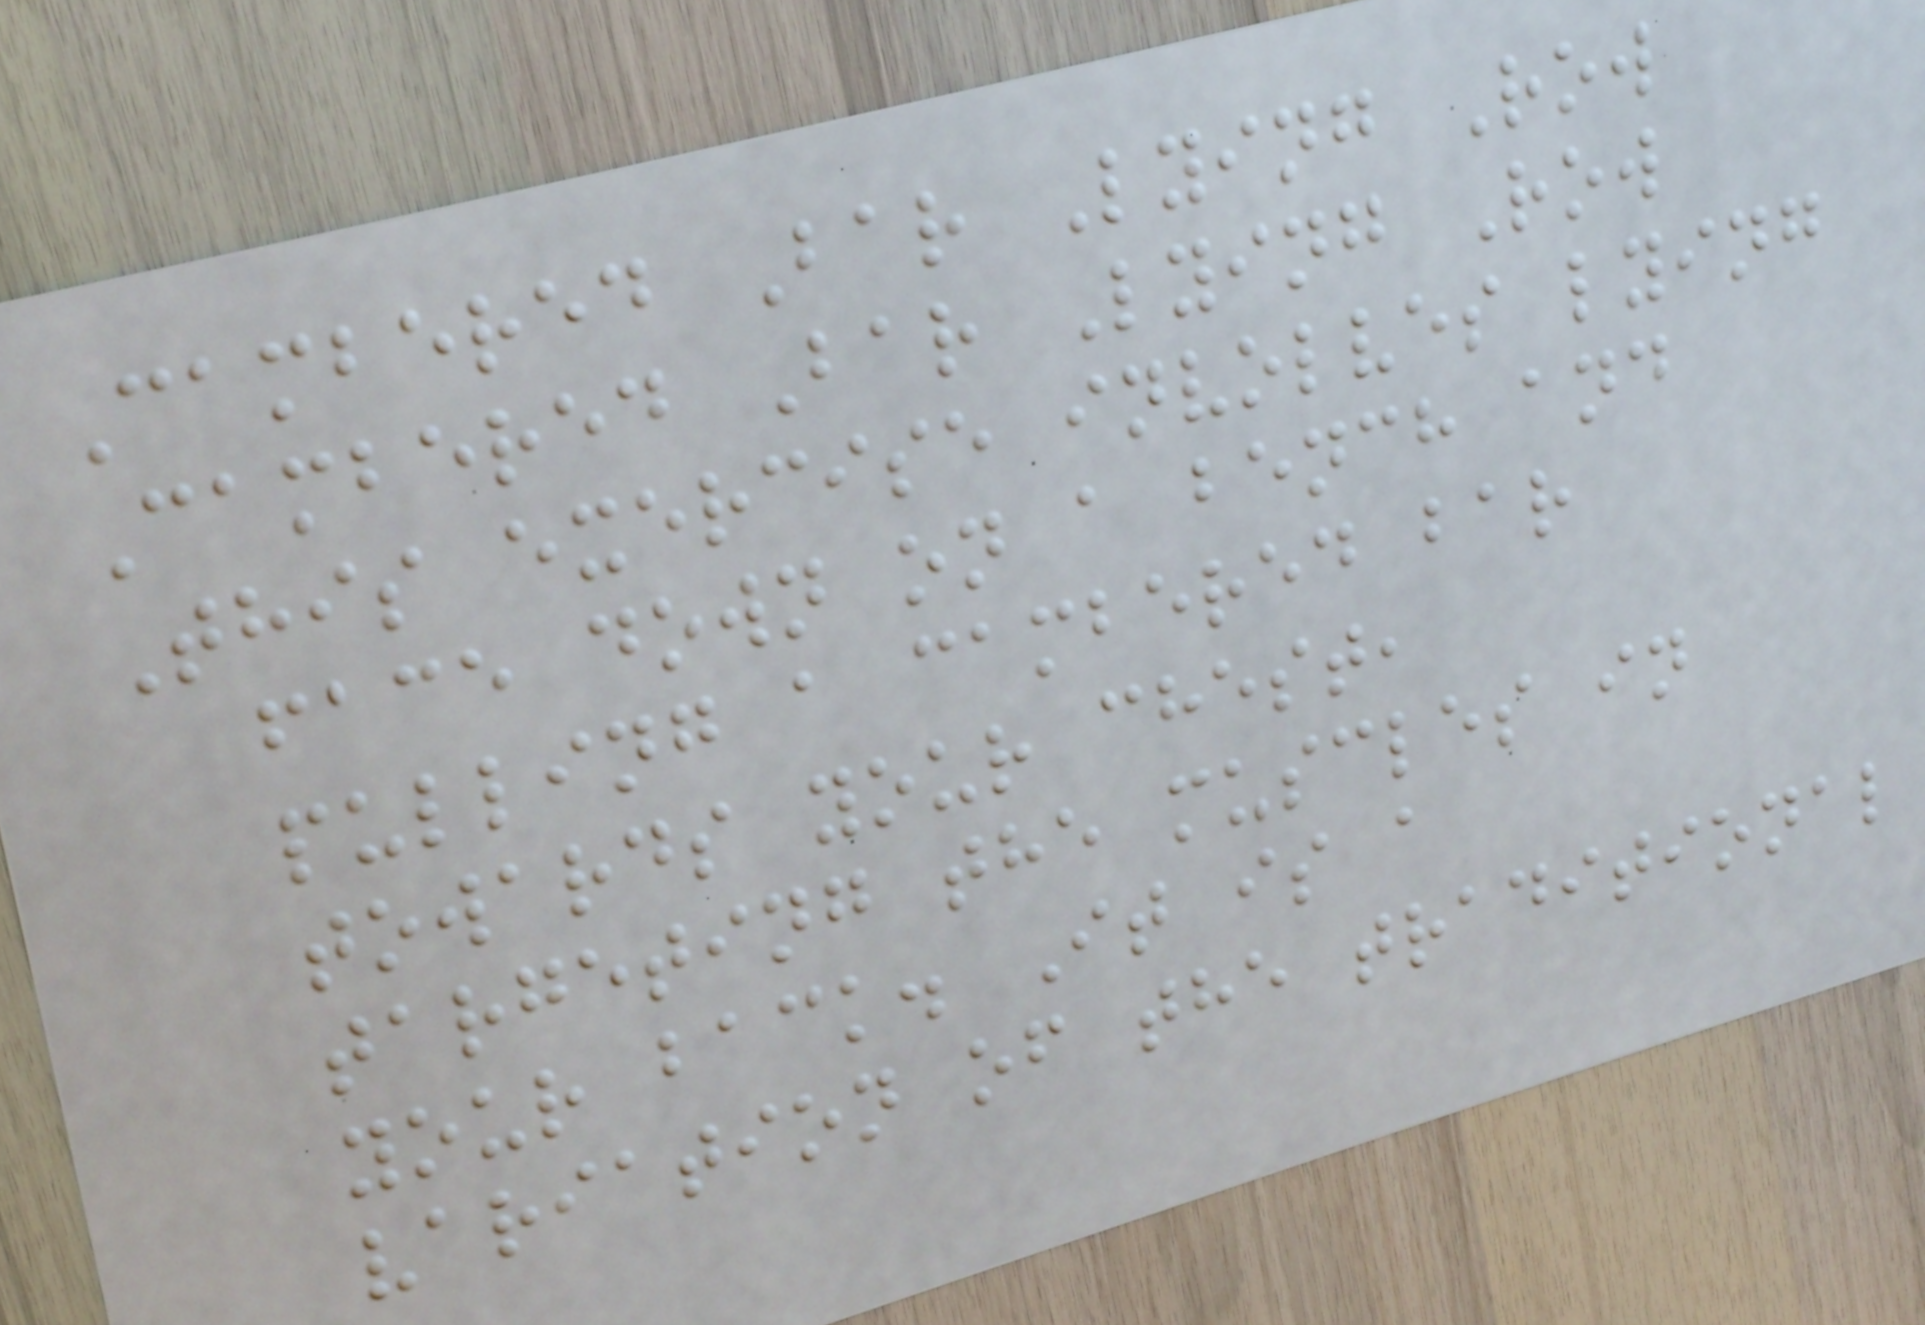Cambered Bar Lying Row
Cambered Bar Lying Row
This exercise involves lying
face down on a bench and
pulling a cambered bar
towards your chest,
targeting the muscles in
your back. It is a
variation of the traditional
